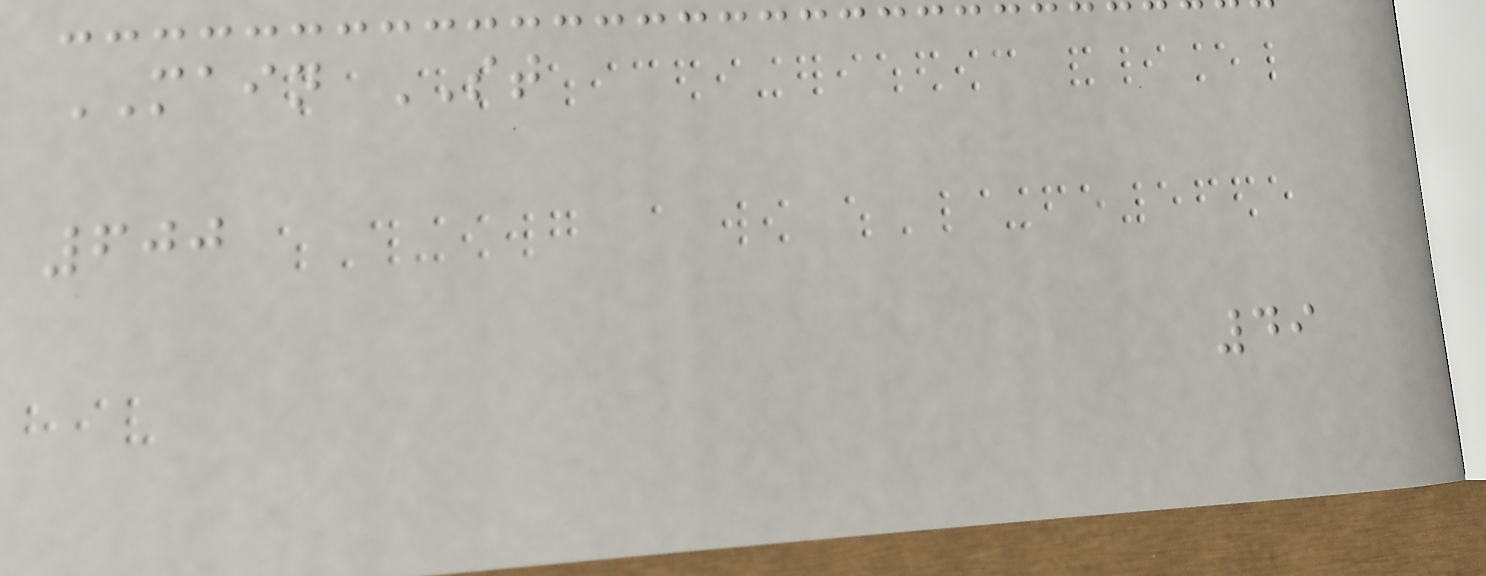MAIN ST
600
49
